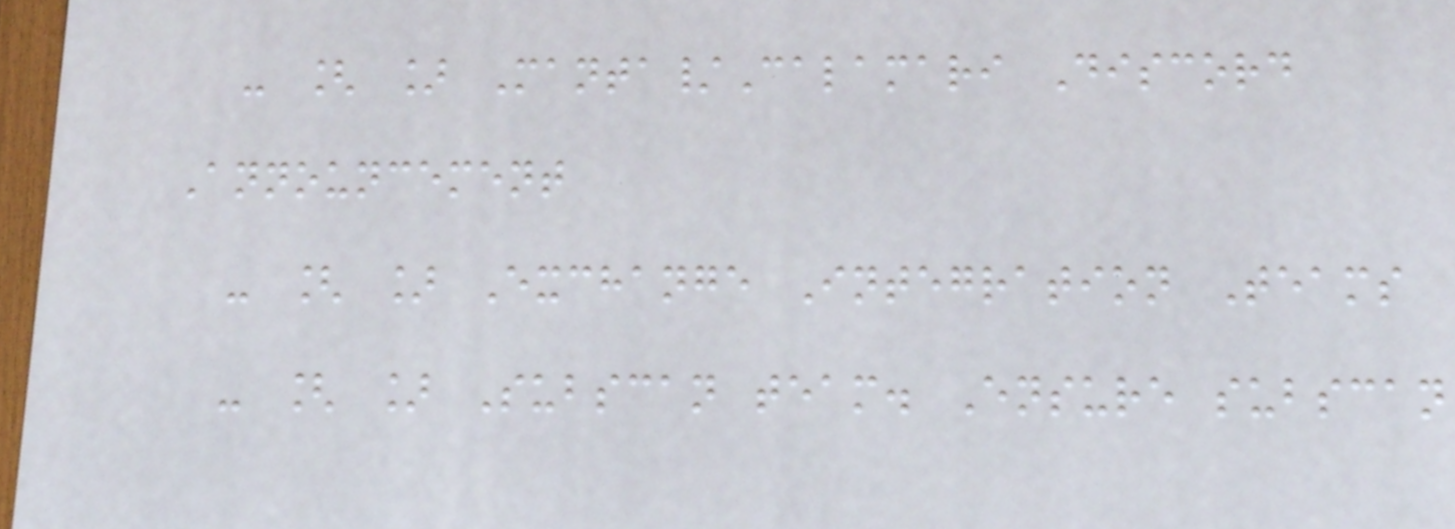- [ ] Manta/Calamari Discord
Announcement
- [ ] Exchange Integration Teams
- [ ] Subscan team. Ensure subscan
